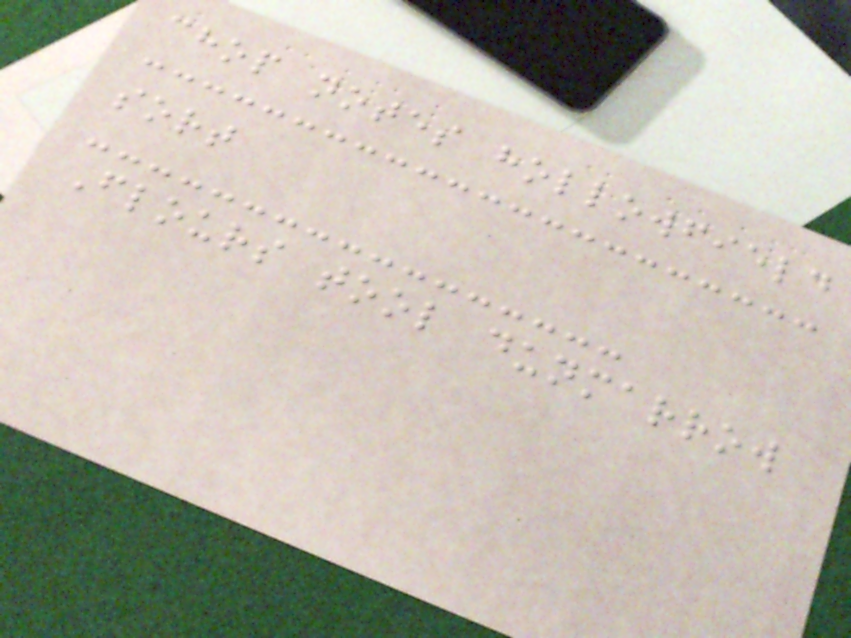chop notes hollowfield
sort
Flours tool dunmarrow
